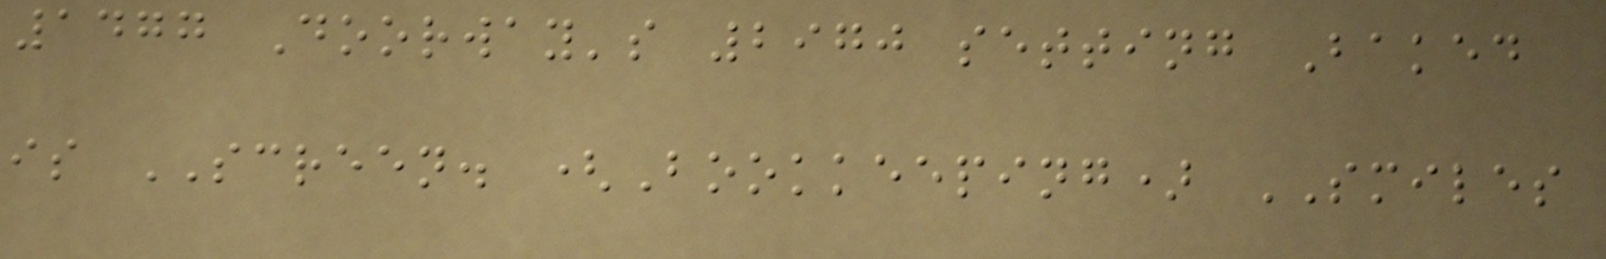1477 Doorway's 2970 setting Baked
is SCREEN. (Bookkeeping) SMILES
